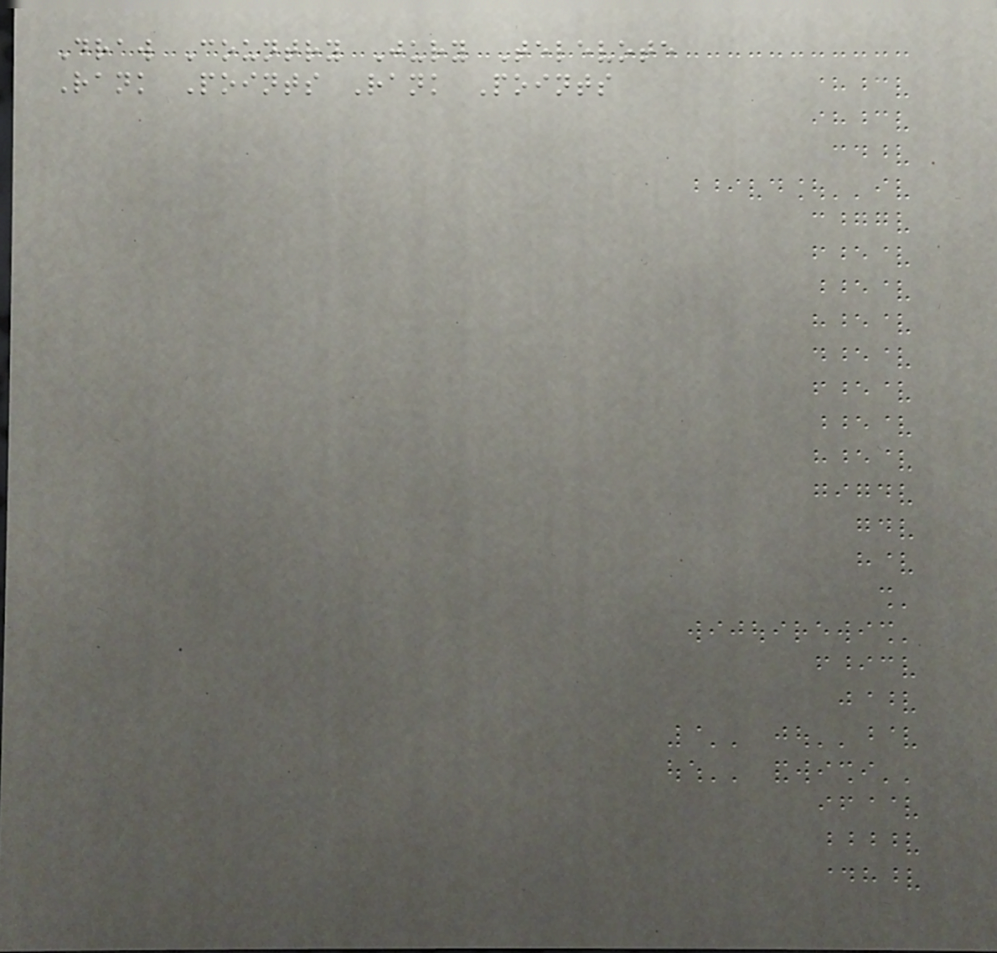Draw Country Jury Televote
Rank Points Rank Points
